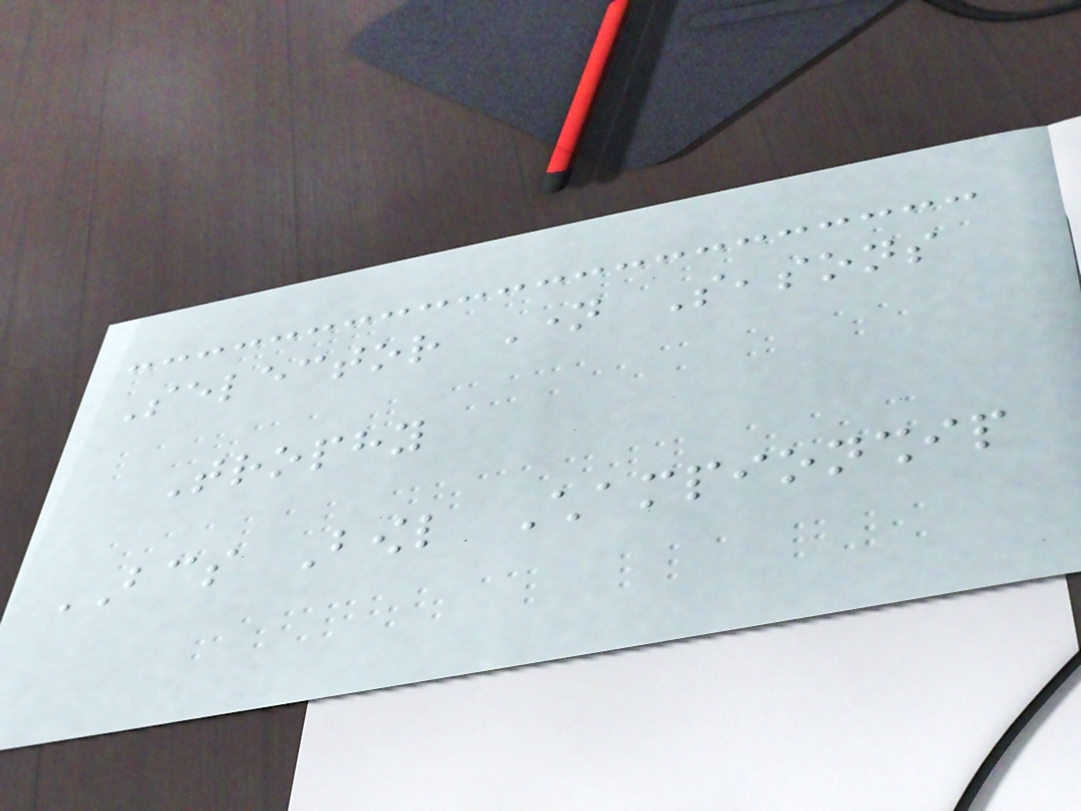Selector Name Seasons
Trophy
BCS Bowl Championship
